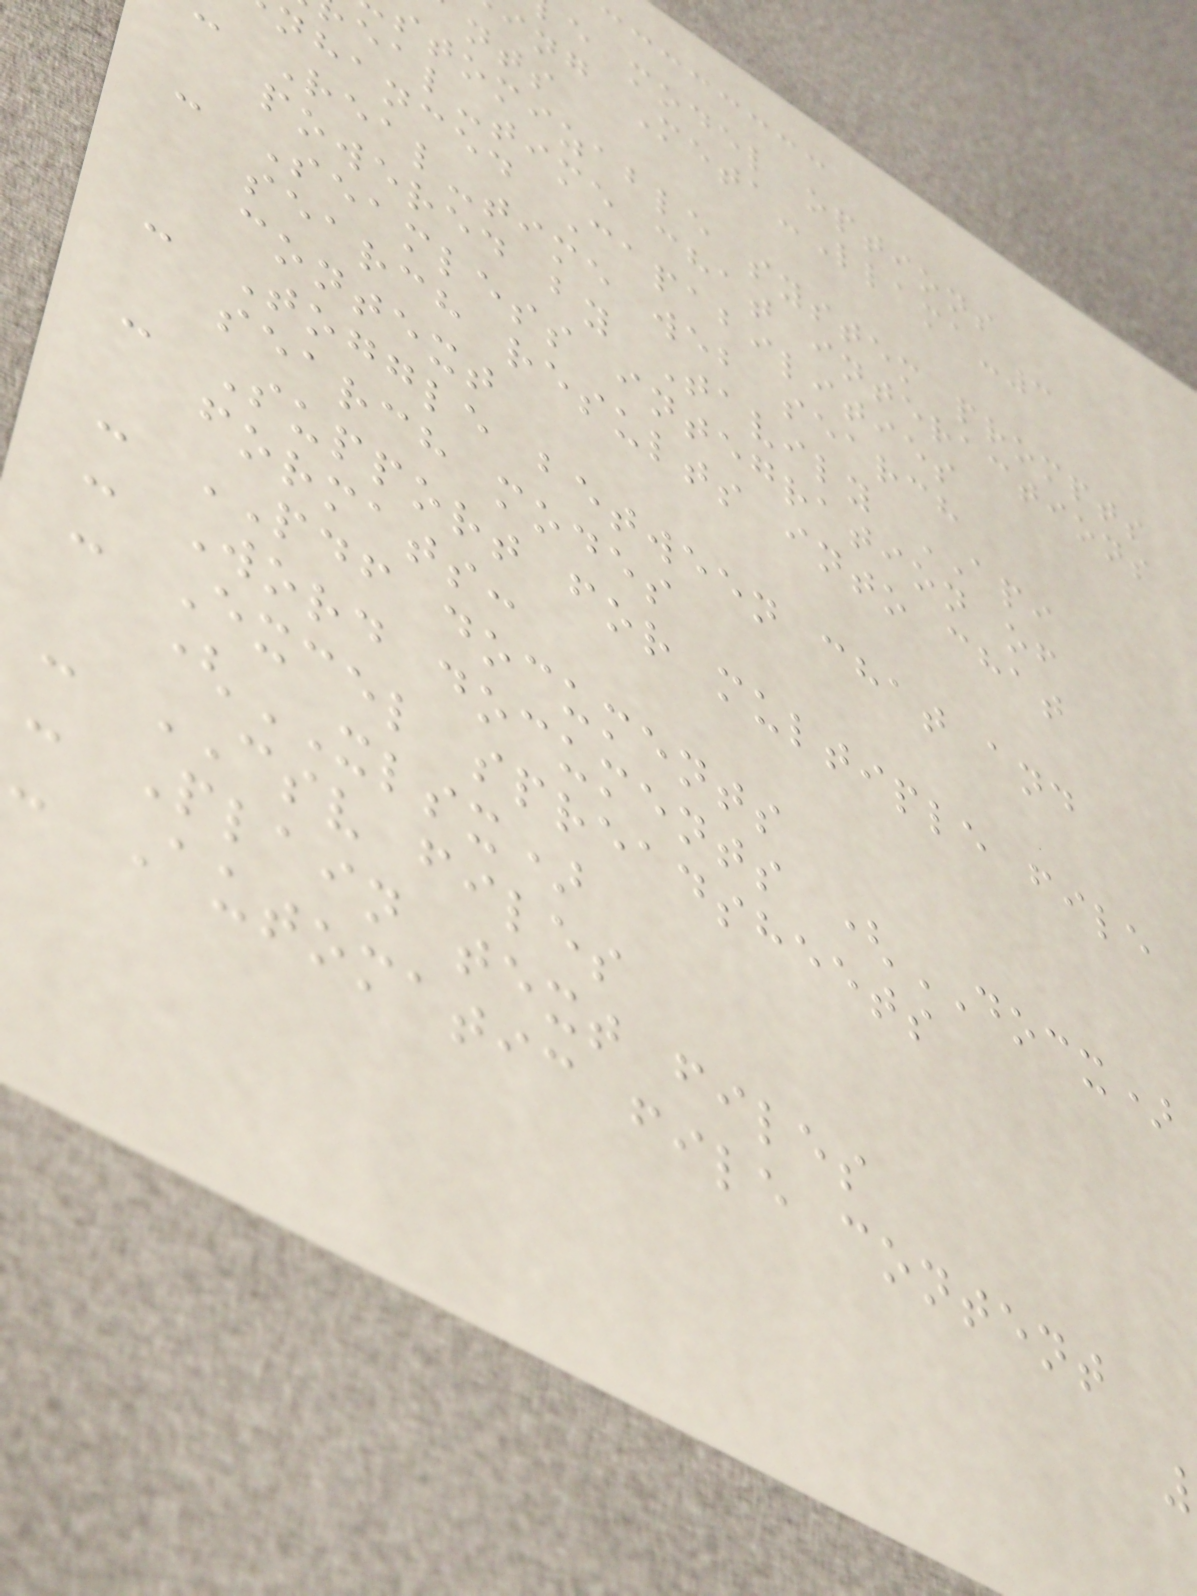e model options
ing Meta-Llama-3
stomizable system prompts
eal-time chat interactions
nhanced Capabilities
Real-time web search
powered by Tavily API
- Seamless integration of
search results into chat
context
- Toggle between chat and
search modes
- Support for multiple file
formats:
- PDF documents
- Word documents (DOCX)
- Excel spreadsheets
(XLSX)
- CSV files
- Plain text files
- Automatic file content
